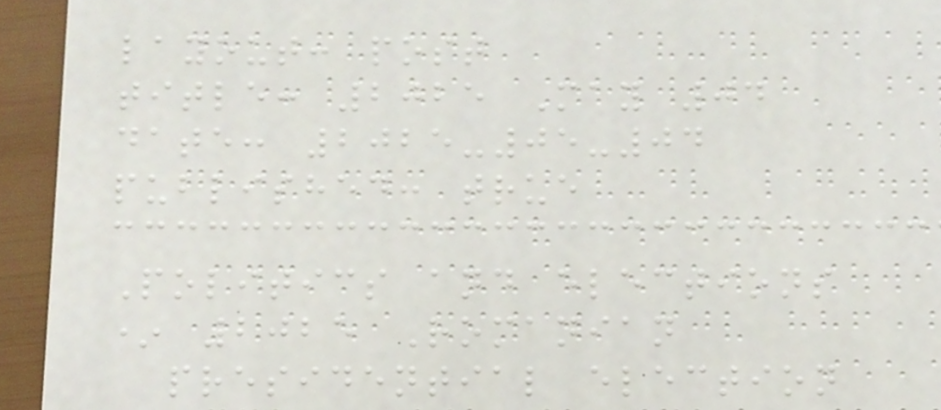layout: post
title: 2025 May 04
date: 2025-05-04
published: true
Politics and elections
* 2025 Romanian
presidential election
